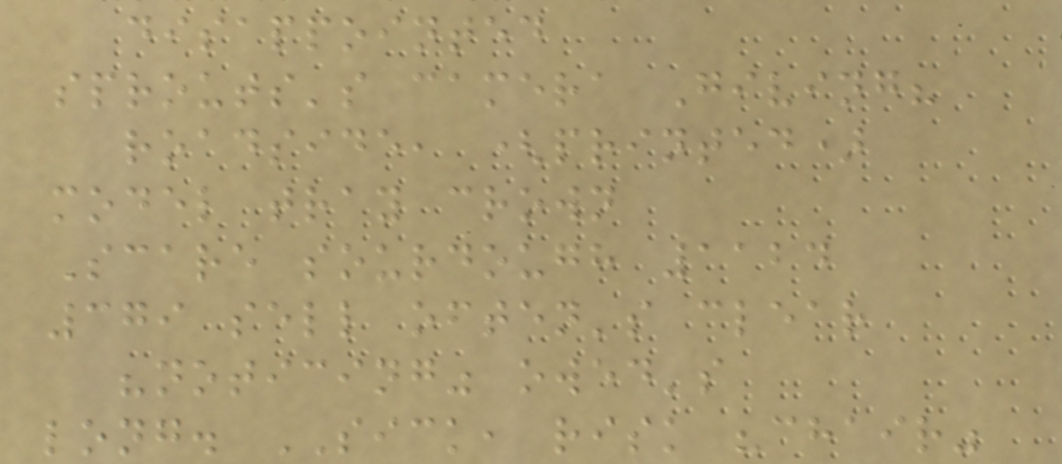disappointed
sprouts's camera Giving?
roadside, (printed)
model tray crown
Scare sourdough 1124
379 sell often's clear
"noticing" owed's
long. SICK, risk "chair"
